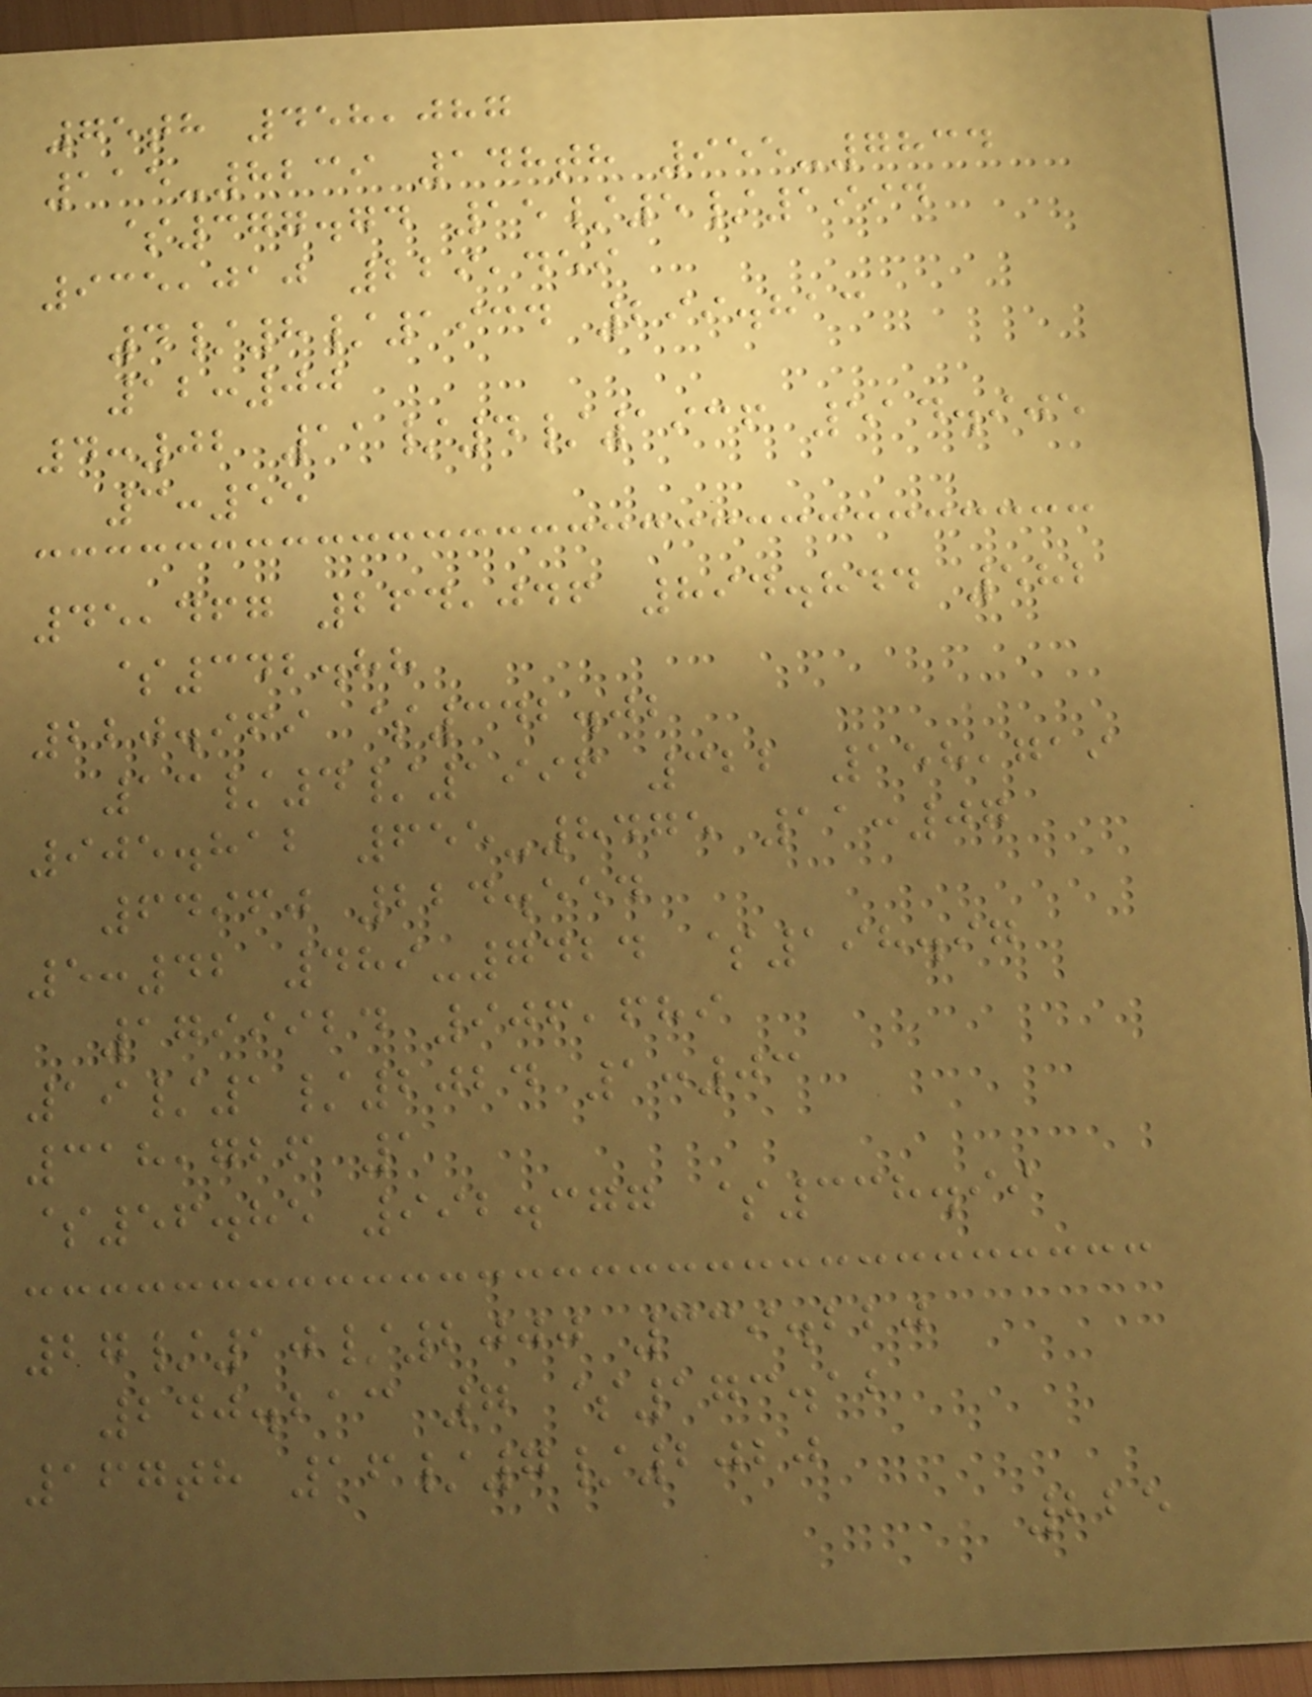75th 458,087
115-8239 148th 955-7834
$377.74 15/5/1994
935,010 229,459
4/8/1934 299.813
12:00
4:02 11/4/1936 514.905
3:55
45,467 264,046 894.844 582
$342.88
220.969 $342.02
13/4/1996 322 158,719
905.812 655-8475 11:07
64960 224.554
5:42 489-7424 $198.97
1799924 906,689
19/1/2024 1:03
318,726 1
$56.85 992.377 $338.99
27/10/2000 339.220
240.213 7 $173.12
167th 16/7/2020
225
